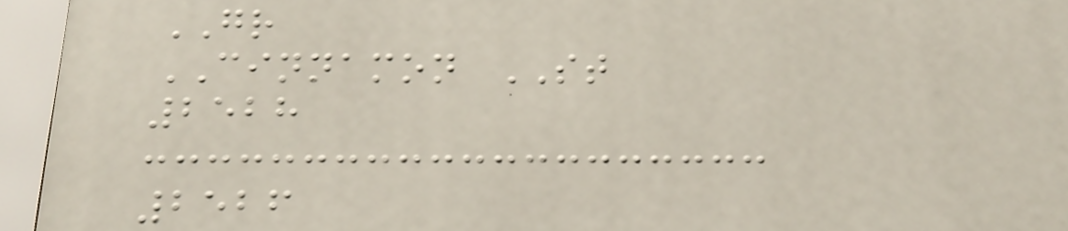GR
CINNAMON ST
2528
2526
